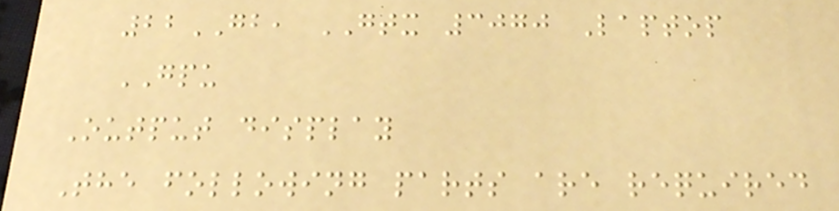22GB, GTX 3070 Laptop
GPU
Output display
The following parts are required
